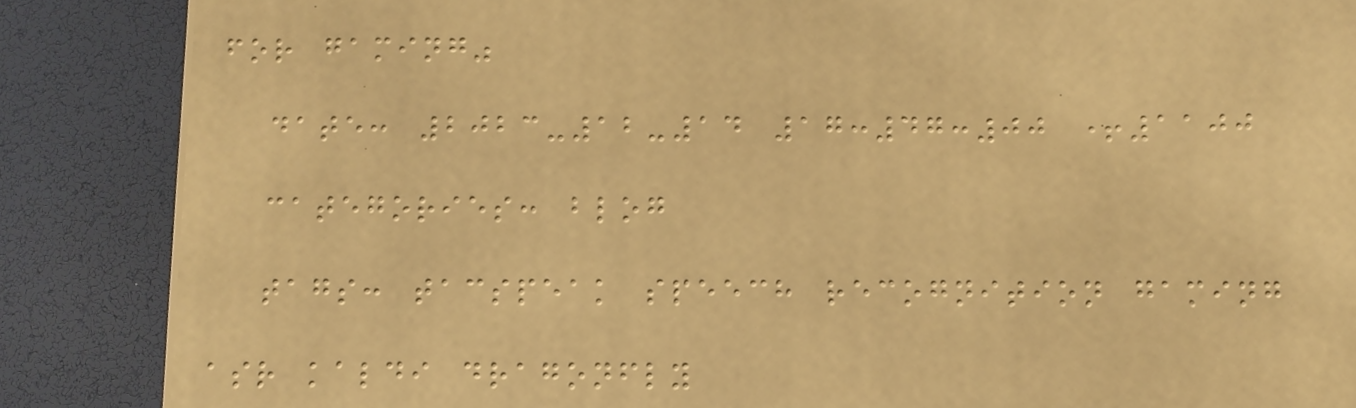for gaming"
date: 2023-12-14 17:47:00 +1100
categories: blog
tags: tacspeak speech recognition gaming
asr kaldi dragonfly
